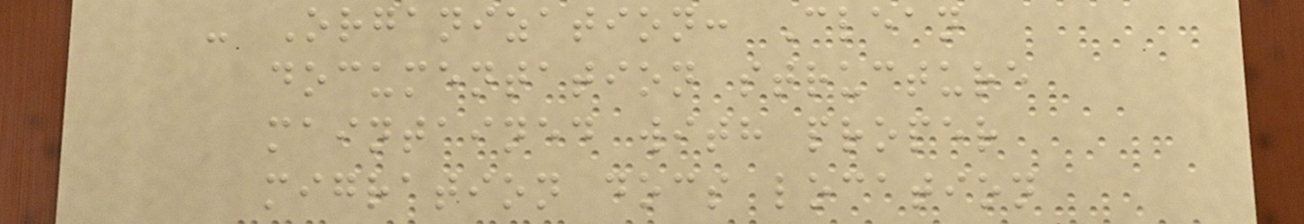- Organization: Clean
documentation structure
maintained with proper
migration docs location
